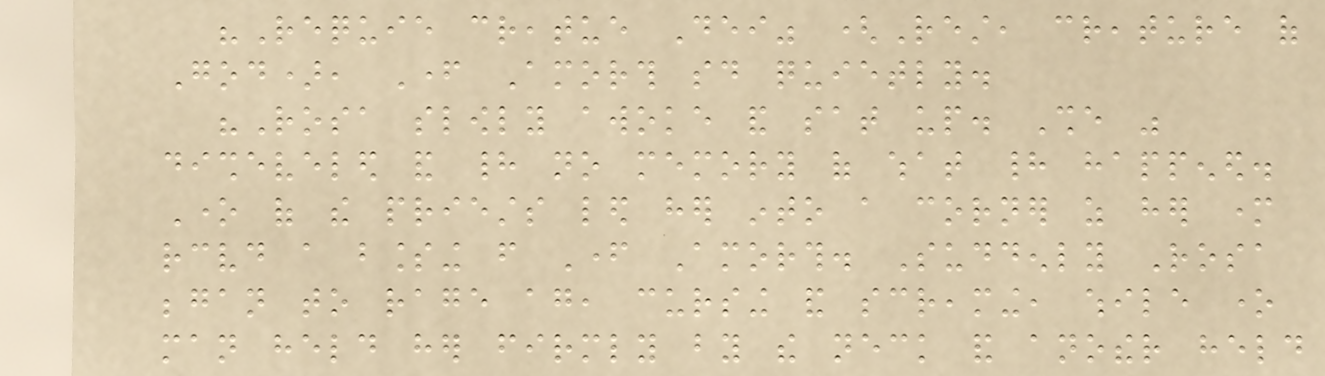"Requie creatue Dei" (Rest, creature of
God), Father Amorth said quietly.
"Rosa slowly awoke and sat up. She was
disheveled and had no memory of what had happened.
One of the priests led her into a corner as her mother
received a blessing from Father Amorth. Suddenly Rosa
began to rage again, cursing and screaming, while one
man held her firmly by the neck and another held
